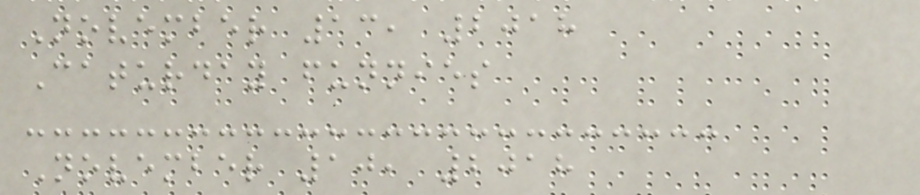November 13, 2018
Caturday funnies
November 10, 2018
